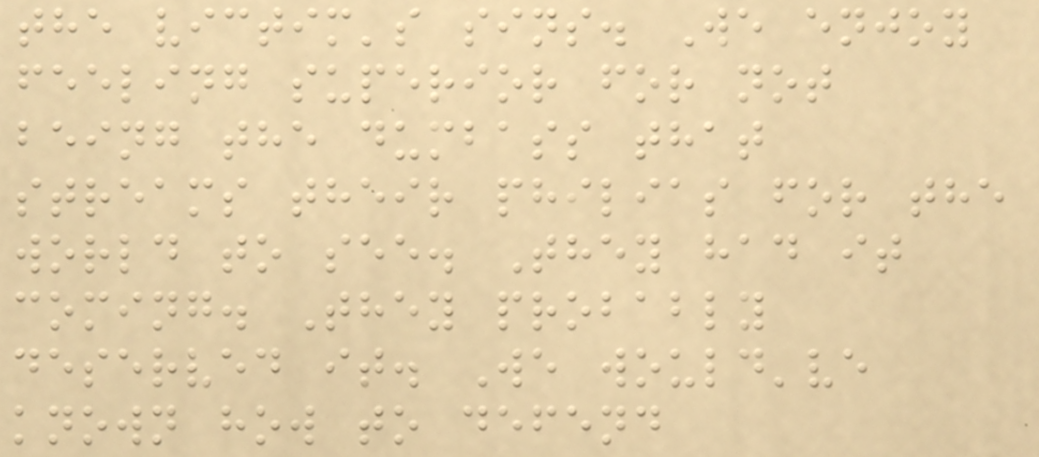the victim's sins. We enjoy
feeling superior for not
being the dumbass that
streams their philias for the
world to see. They had it
coming. They probably
deserved it. We would've
known how to defend
